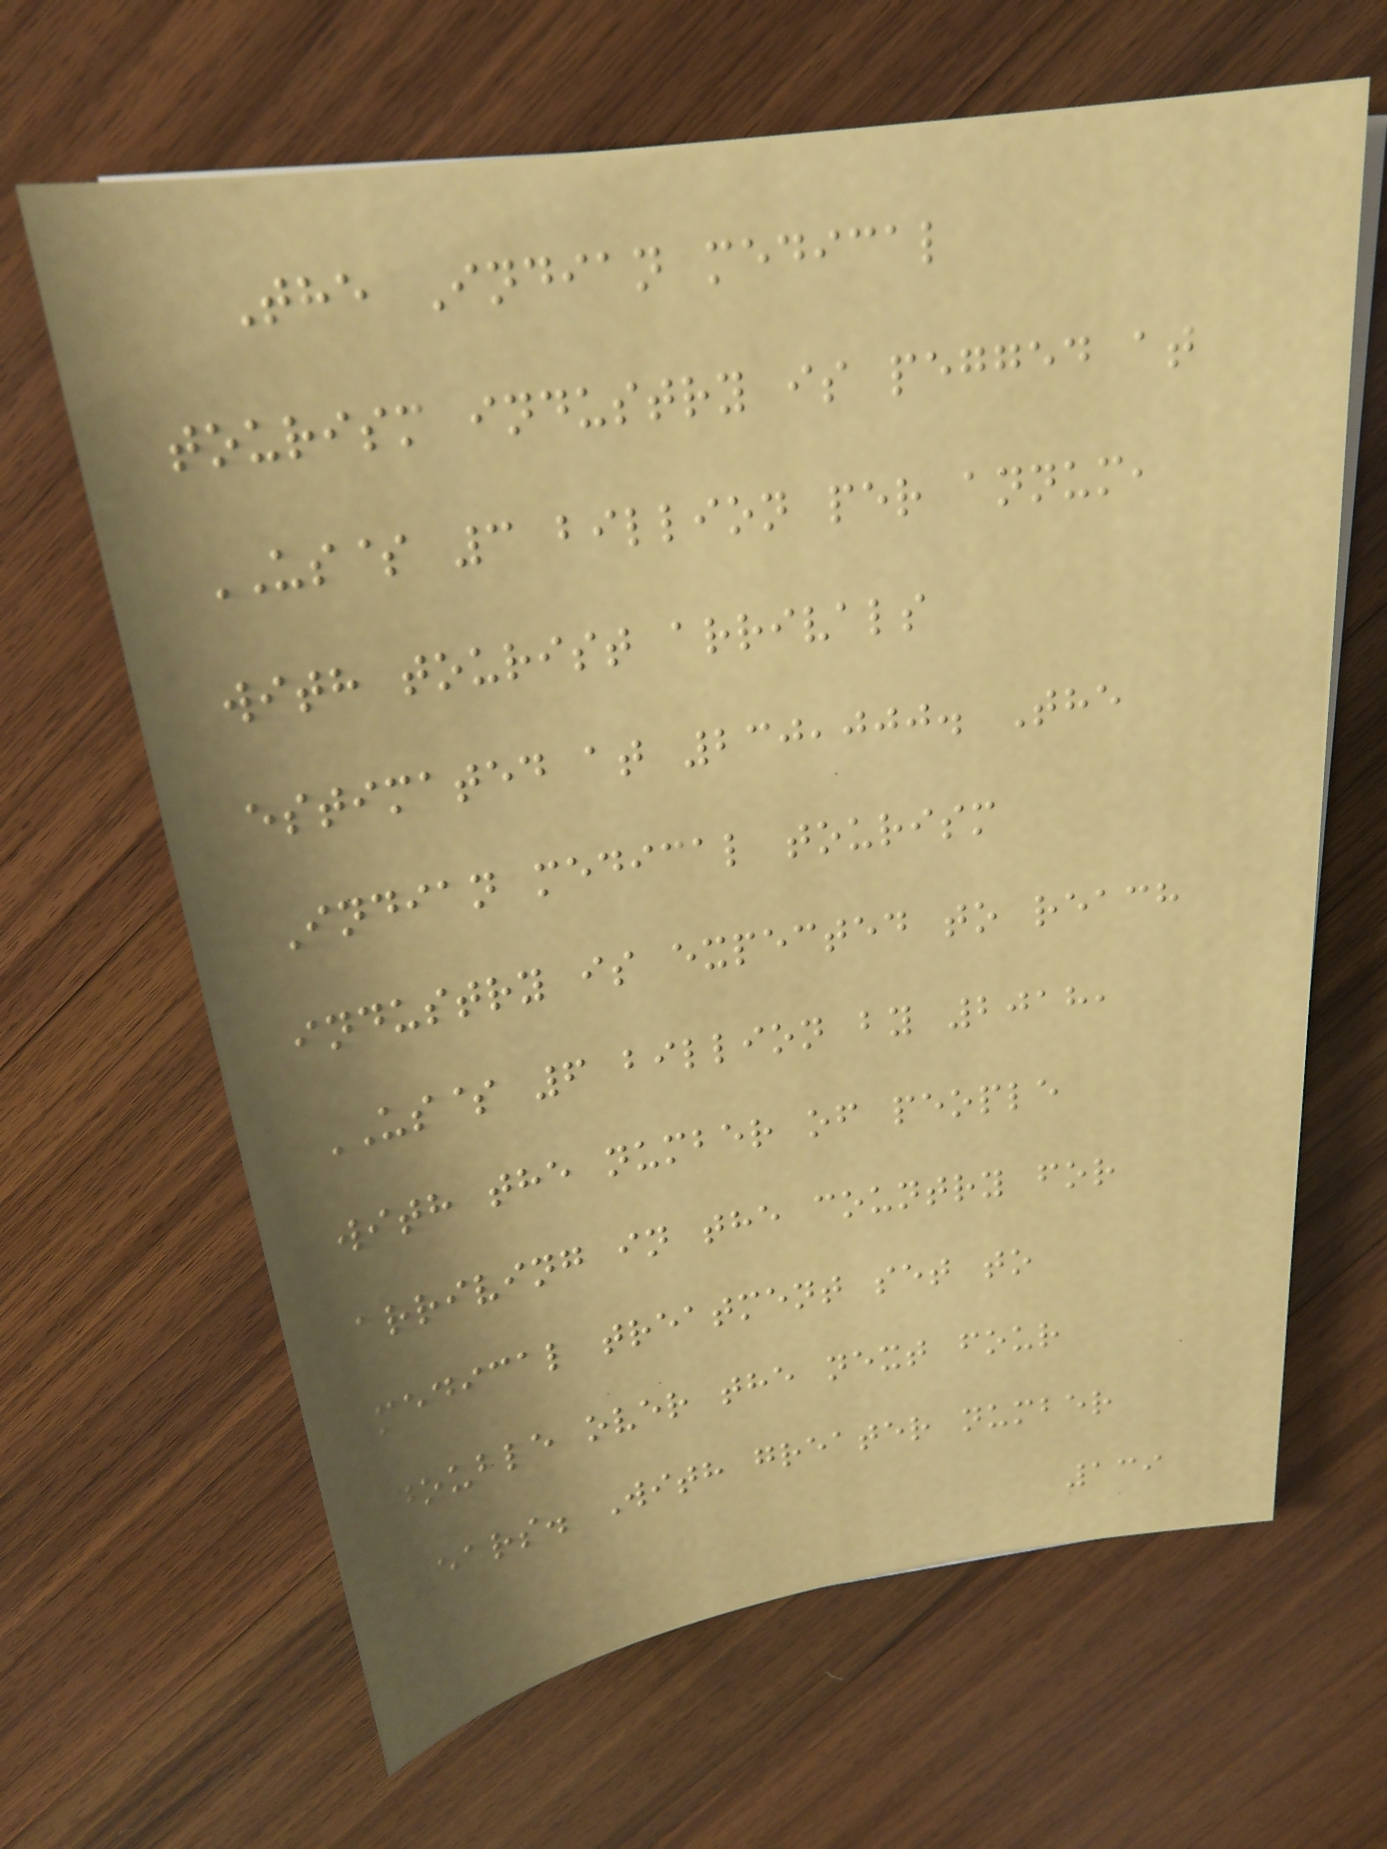The Indian medical
tourism industry is pegged at
US$ 3 billion per annum,
with tourist arrivals
estimated at 230,000. The
Indian medical tourism
industry is expected to reach
US$ 6 billion by 2018,
with the number of people
arriving in the country for
medical treatment set to
double over the next four
years. With greater number
139
